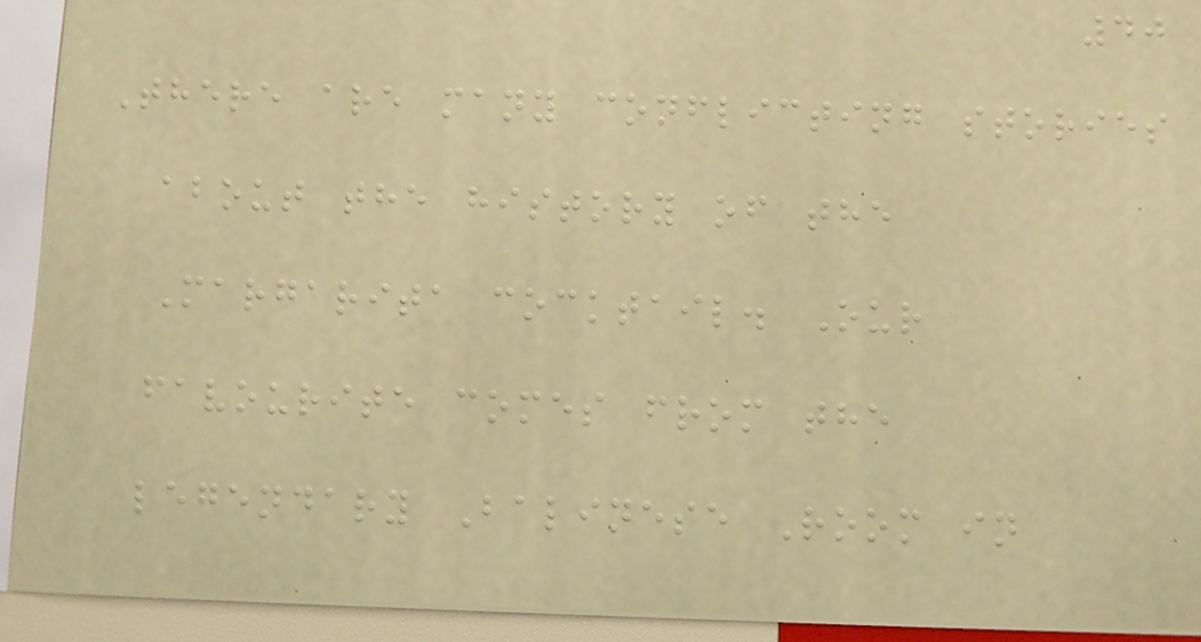40
There are many conflicting stories
about the history of the
Margarita cocktail. Our
favourite comes from the
legendary Balinese Room in
